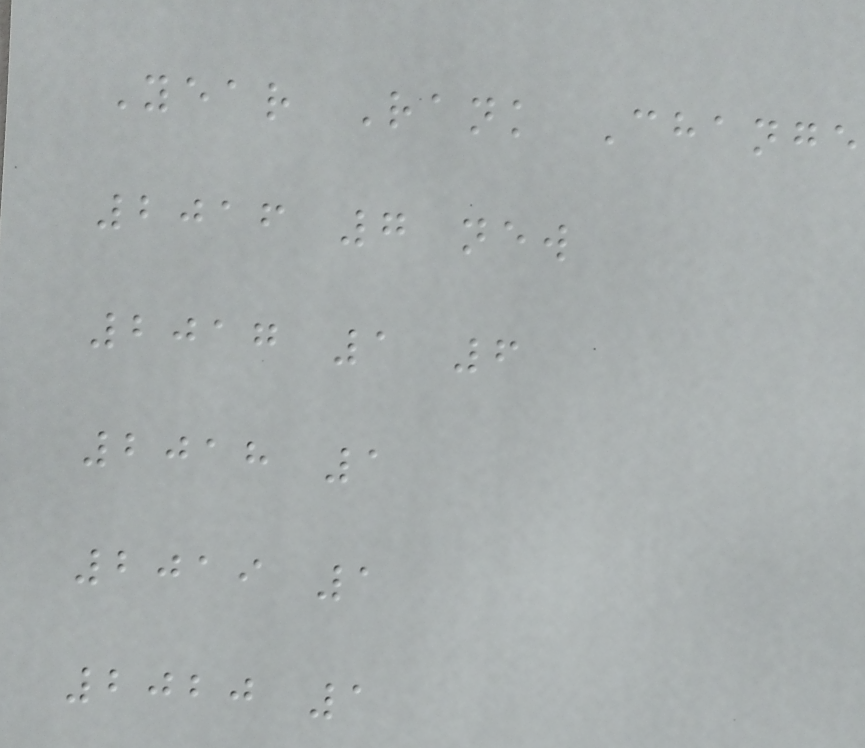Year Rank Change
2016 7 new
2017 1 6
2018 1
2019 1
2020 1
